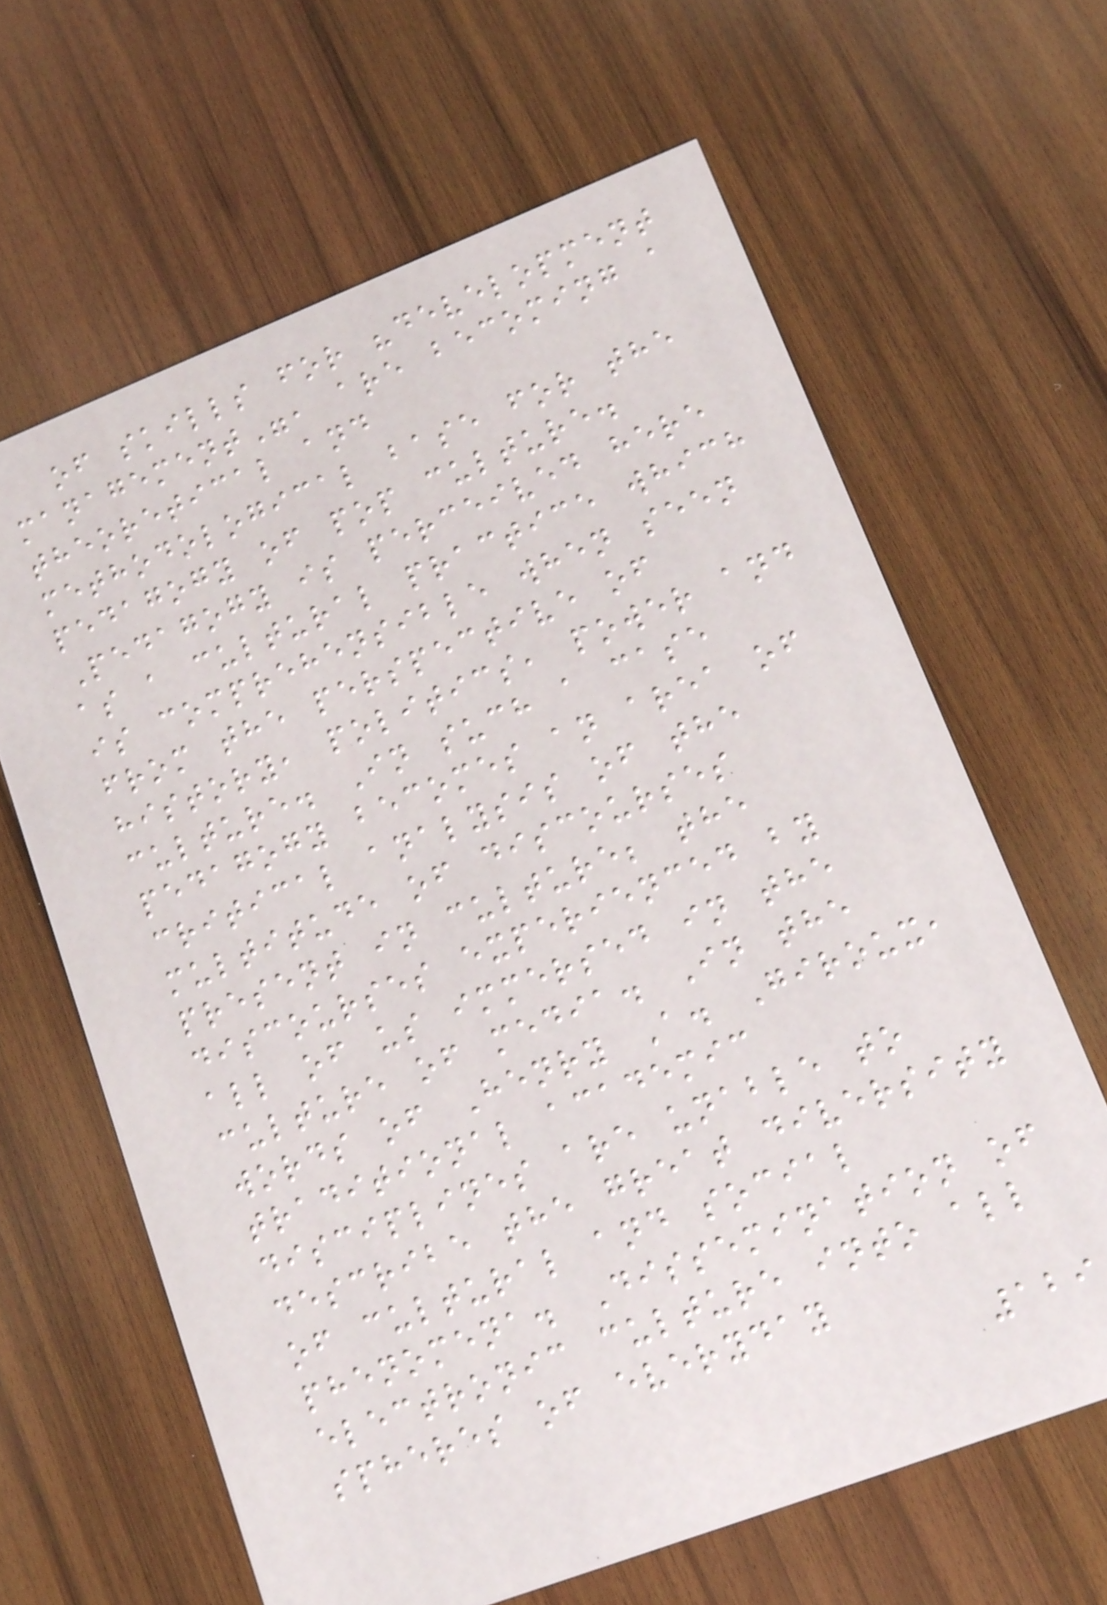of skills for "development
management", are becoming a
theoretical and
methodological base for the
pedagogy of pop culture.
Pedagogy is perceived here
as a cultural practice which
is comprehensible when seen
from the perspective of
history, politics, power and
culture. In such a case
pedagogy becomes an area of
critical analysis of the
multitude of discourses
present in culture; the
discourses experienced by
all of us immersed in the
culture of media. In the
words of Henry A. Giroux,
traditional academic
disciplines are unable to
describe the great diversity
of cultural and social
phenomena. Dissemination of
electronic culture into all
spheres of everyday
129
